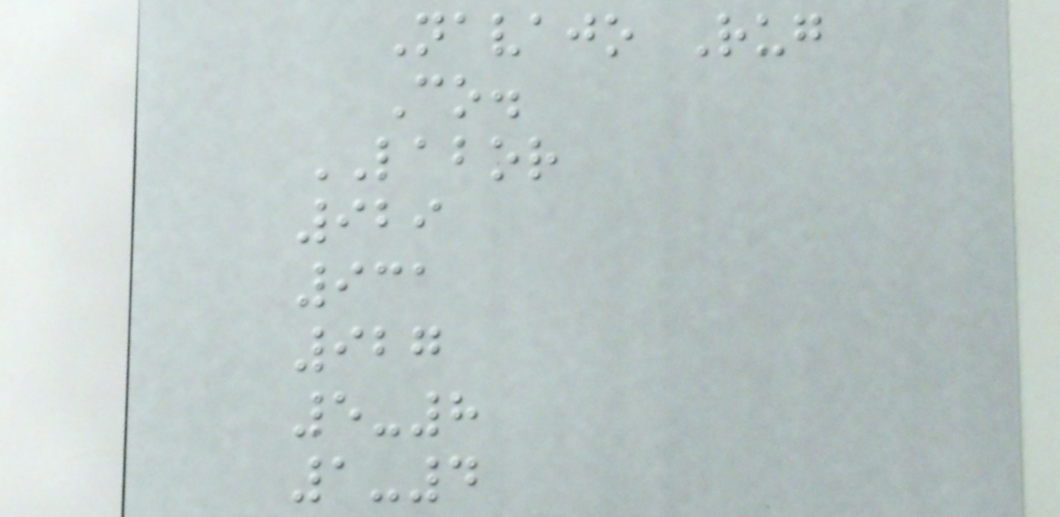Navajo Rug
Co.
LABOR
929
931
927
5-8
1-4
